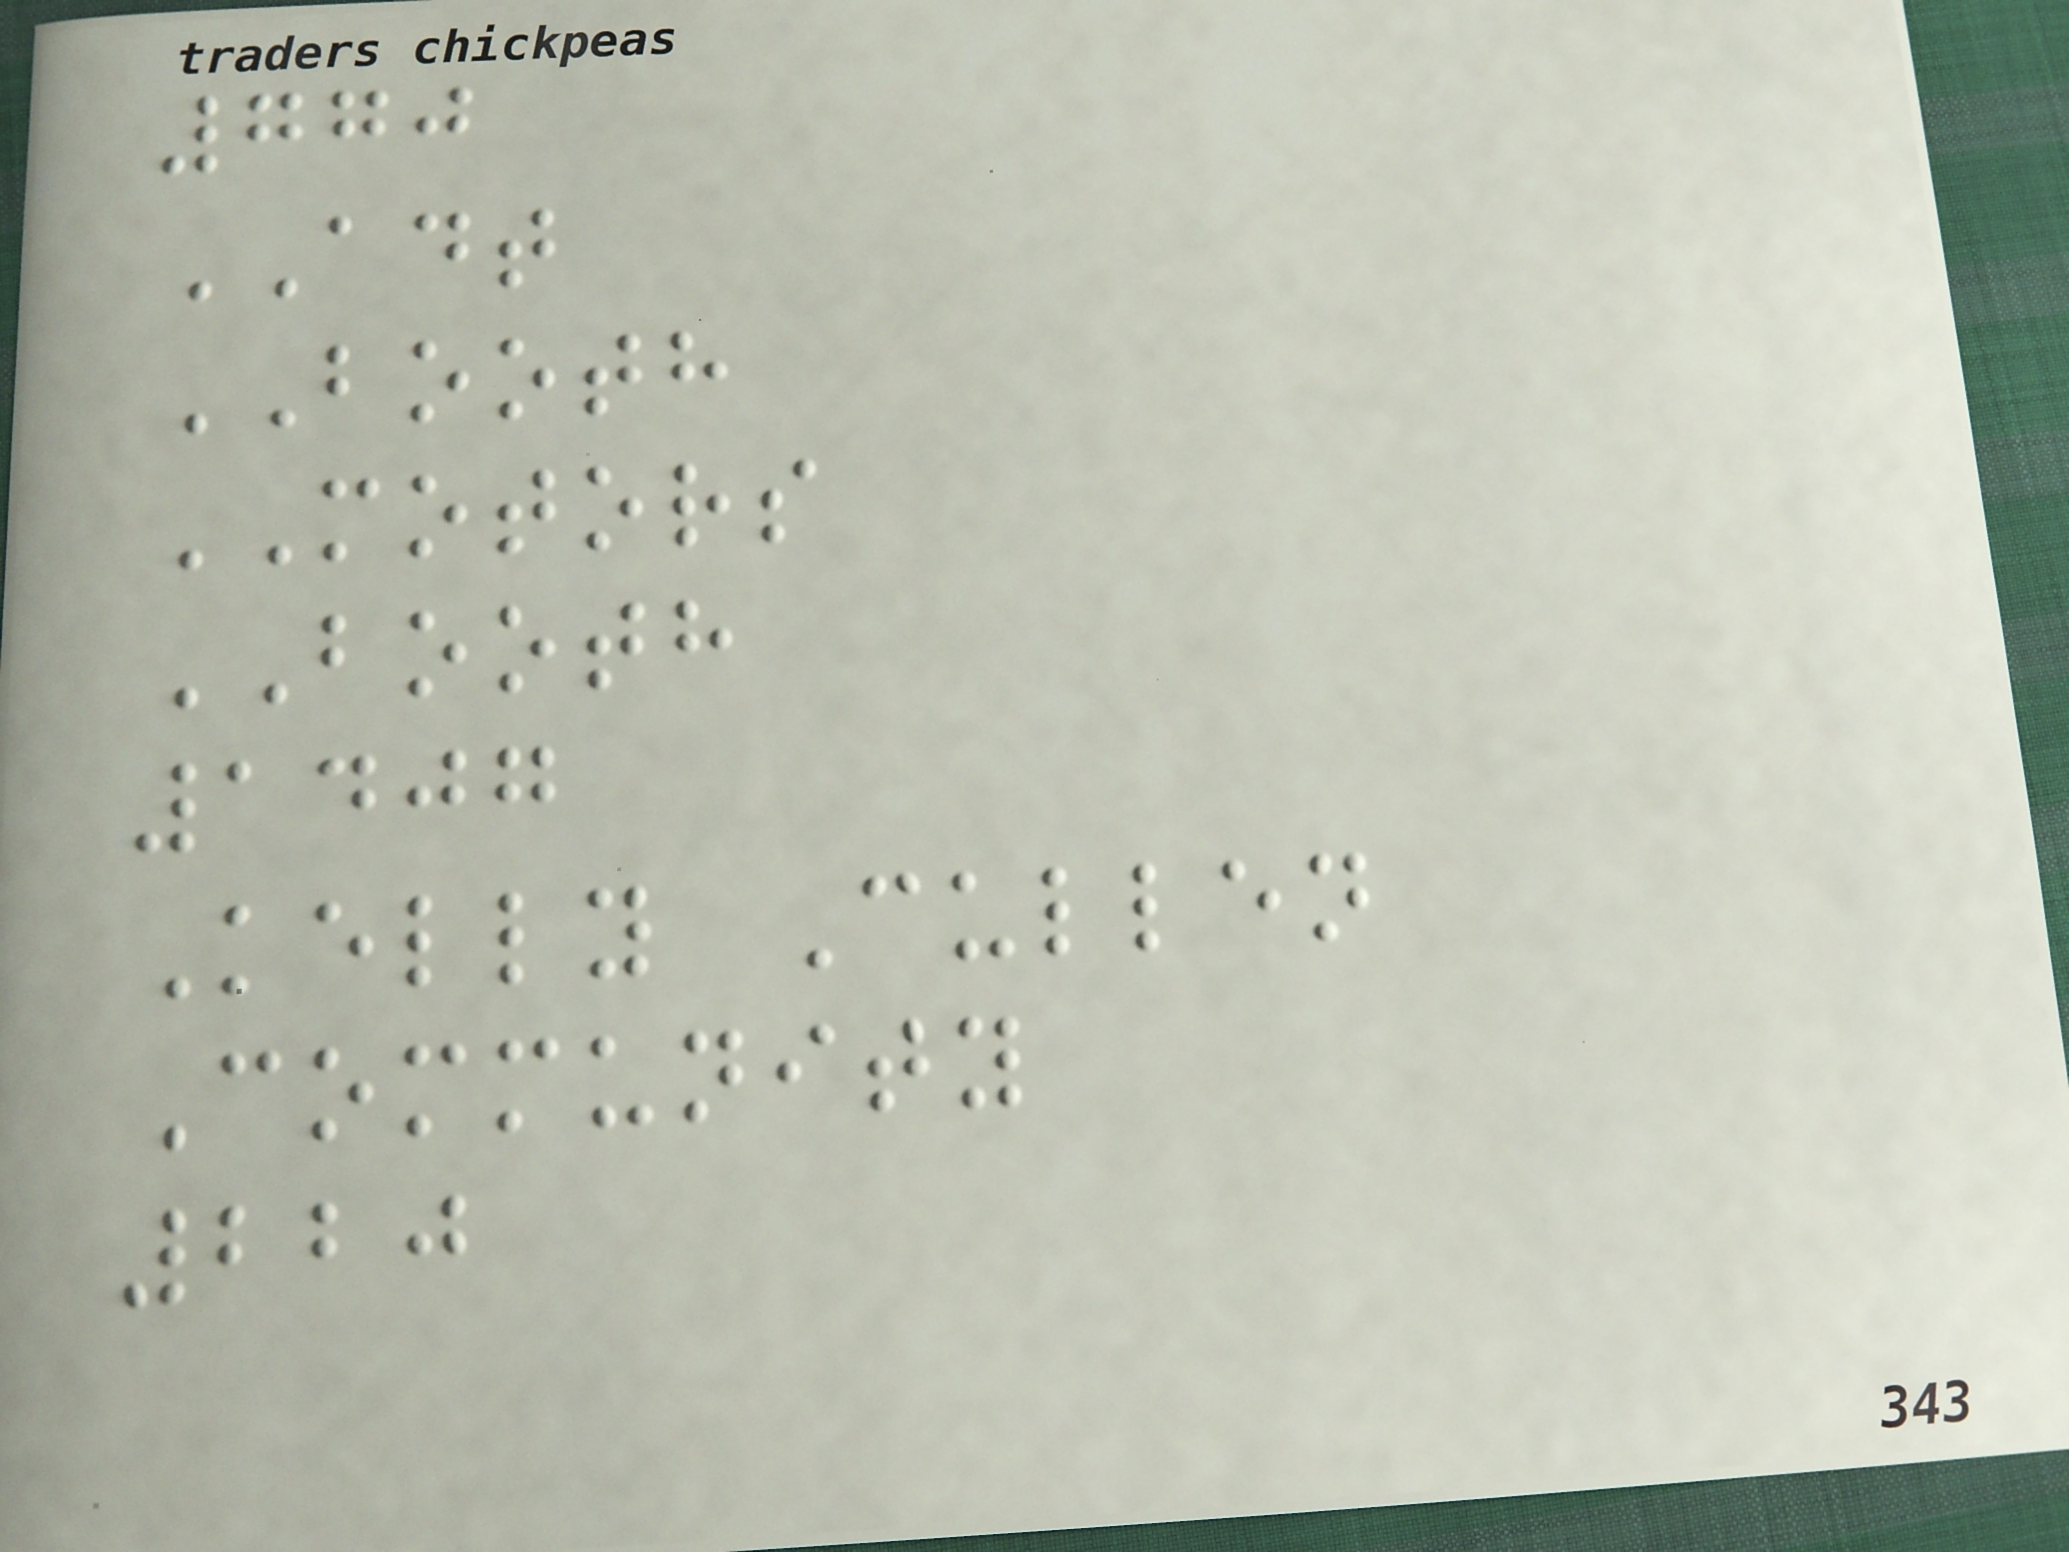770
ADT
BOOTH
MOTORS
BOOTH
1407
Kelly Cullen
Community
220
